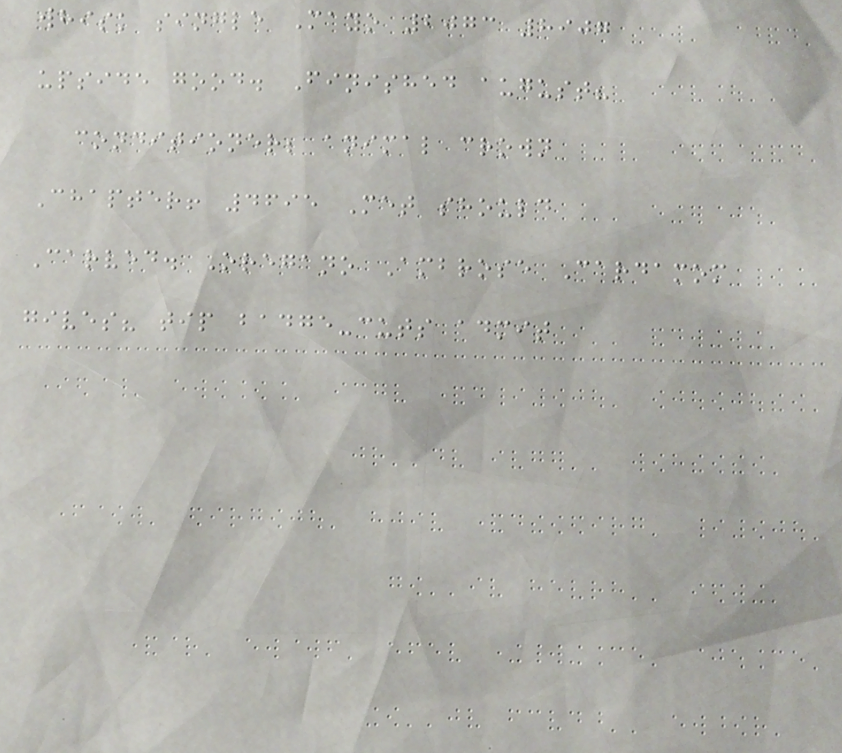whisk single Mayo 2073 8907
upside good. Finished august?
conditioner; animal crown
Chapter! 4695 Met should
Carved. Oregano Ambrose Cardamom
gives? tip badge-cuts admit
